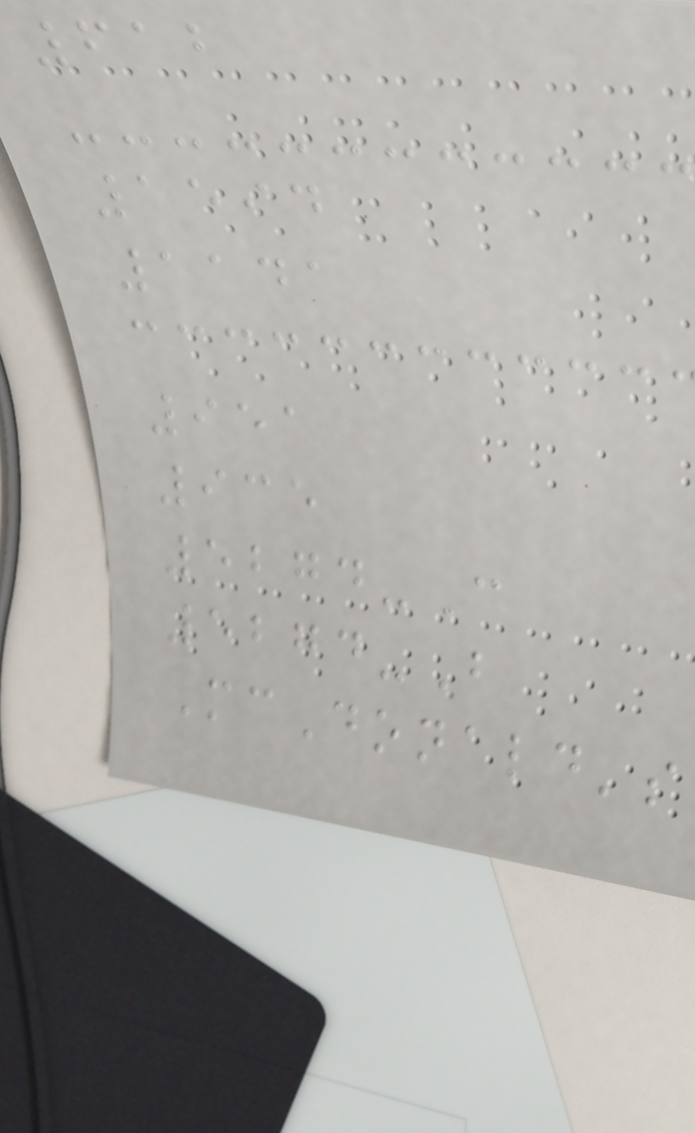612
1594
1141
951
935
5274-C
5274-B
McDonald's
